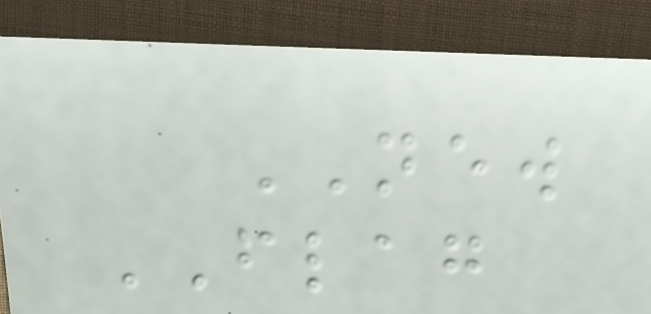NEW
FLAG
